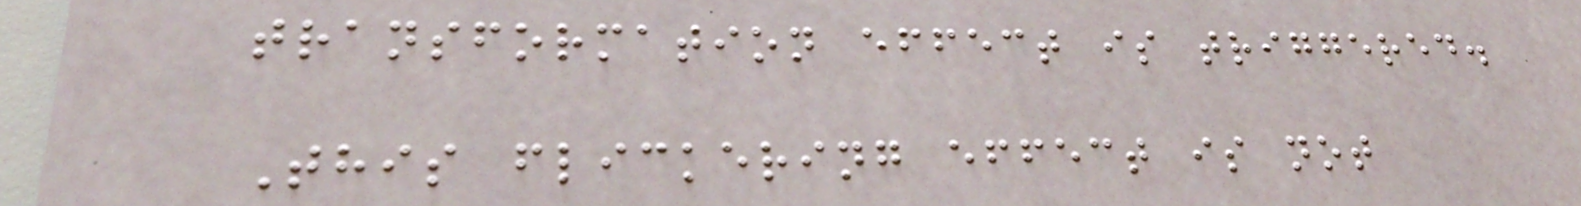transformation effect is triggered.
This flickering effect is not
